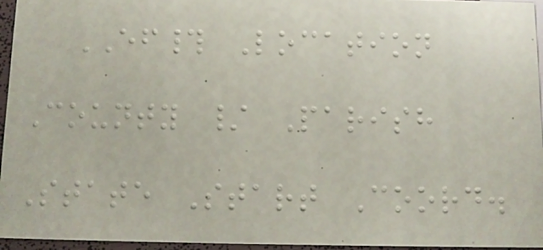EF# Location
County / Parish
State Start Coord.
